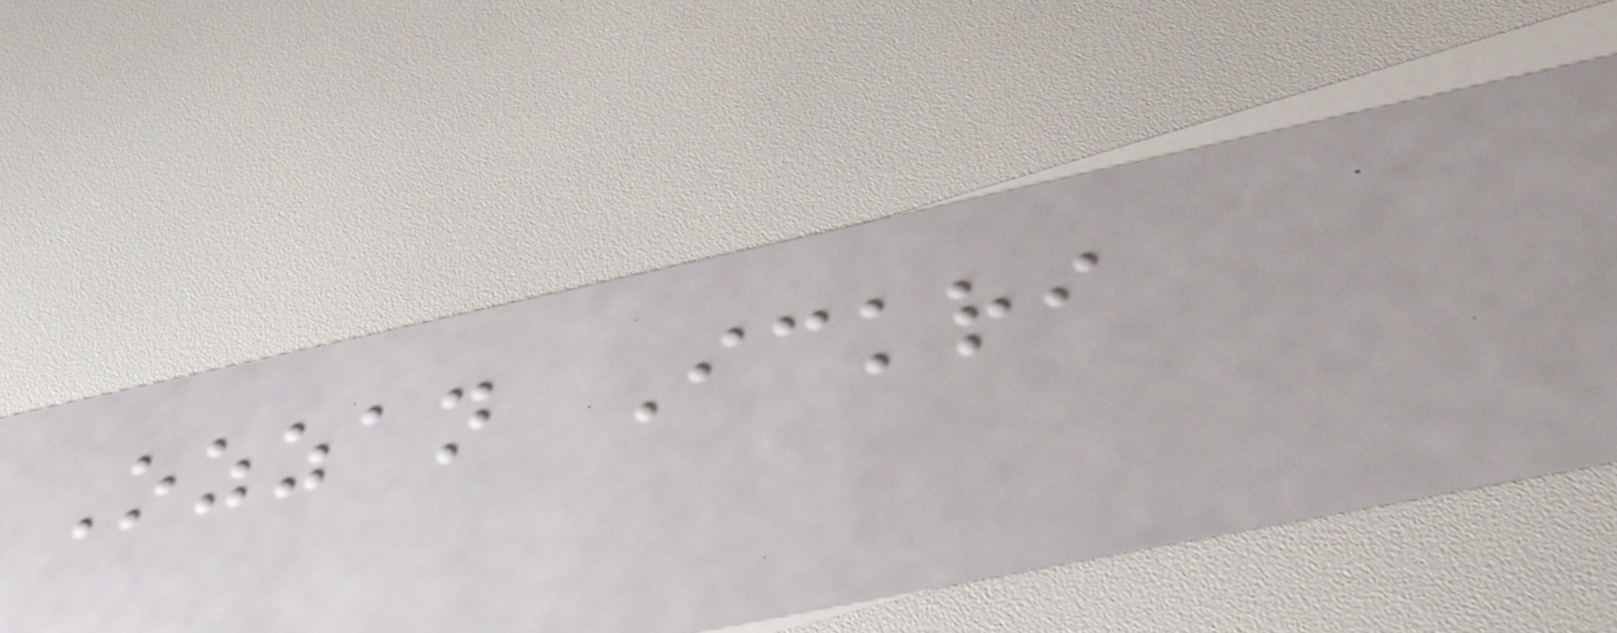Ozzan Ickri
